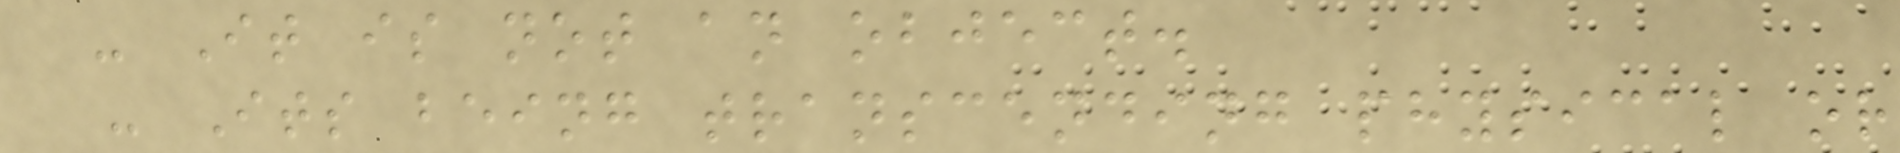- It is not an object.
- Its being transcending physical or
